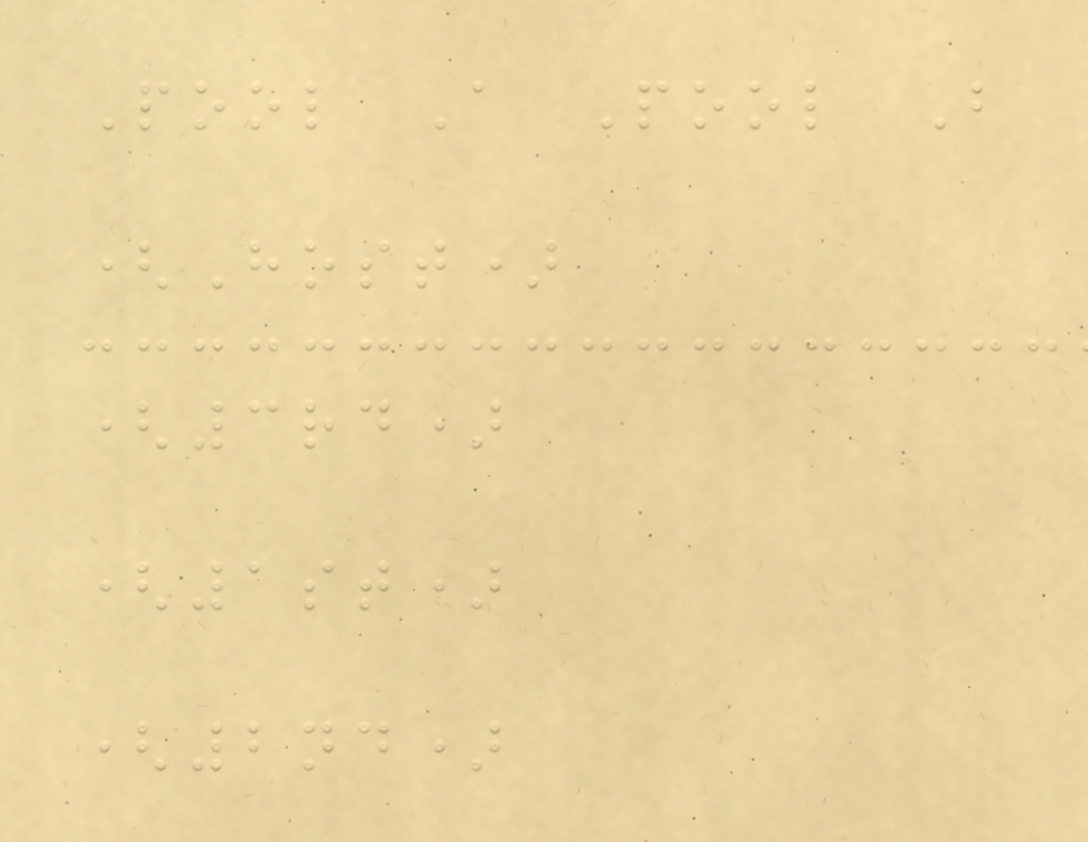Pool A Pool B
(Host)
(3rd)
(1st)
(2nd)
